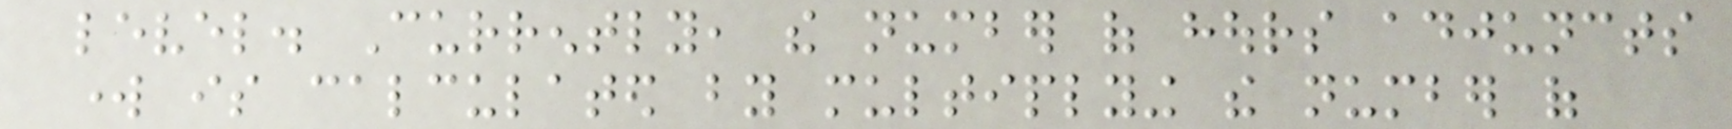level. Currently, the number of hours adjuncts
work is calculated by multiplying the number of
